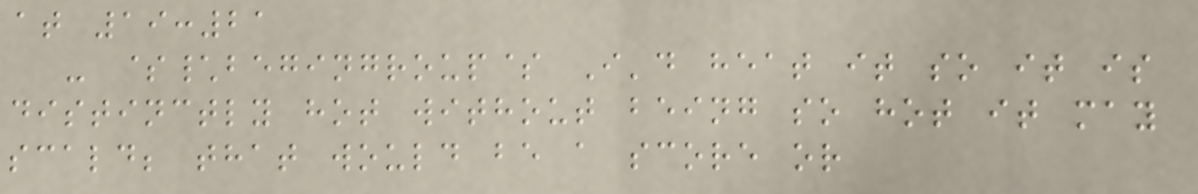at 19:21
- $\begingroup$ I'd heat it so it is
distinctly hot without being so hot it may
scald; that would be a score or
